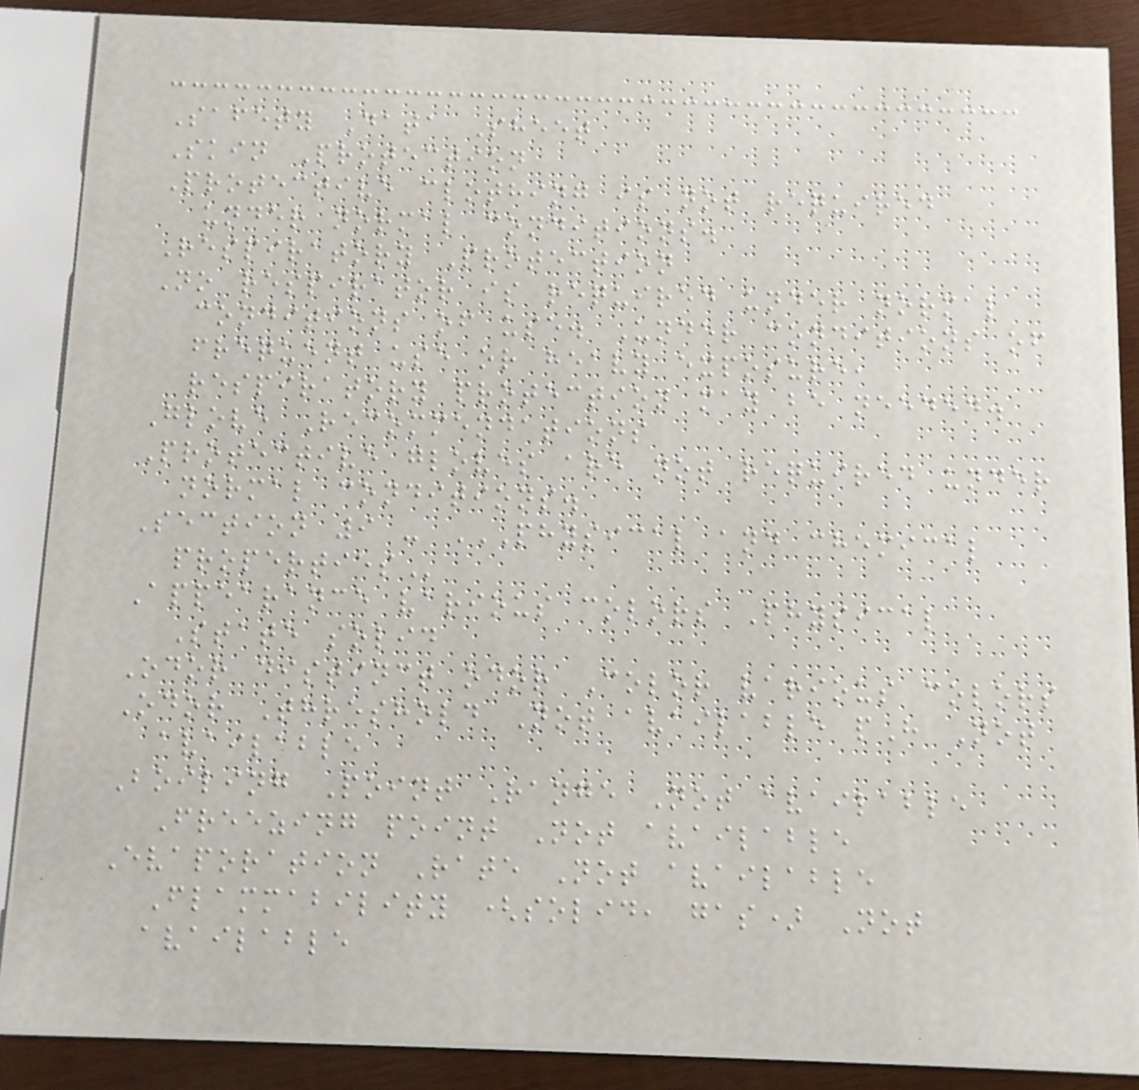Safety Data Sheet
Skin Protection
Protective clothing is not required
under normal conditions.
Respiratory Protection
No respirator is required under normal
conditions of use. Under conditions of
frequent use or heavy exposure,
respiratory protection may be needed.
Glove Recommendations
Protective gloves are not required under
normal conditions.
Section 9 - PHYSICAL AND CHEMICAL
PROPERTIES
Appearance various colors Physical
State solid
Odor distinct odor Color various colors
Odor Threshold Not available pH Not
available
Boiling Point Range Not available
Freezing point Not available
Evaporation Rate Not available
Flammability (solid, gas) Not
available
